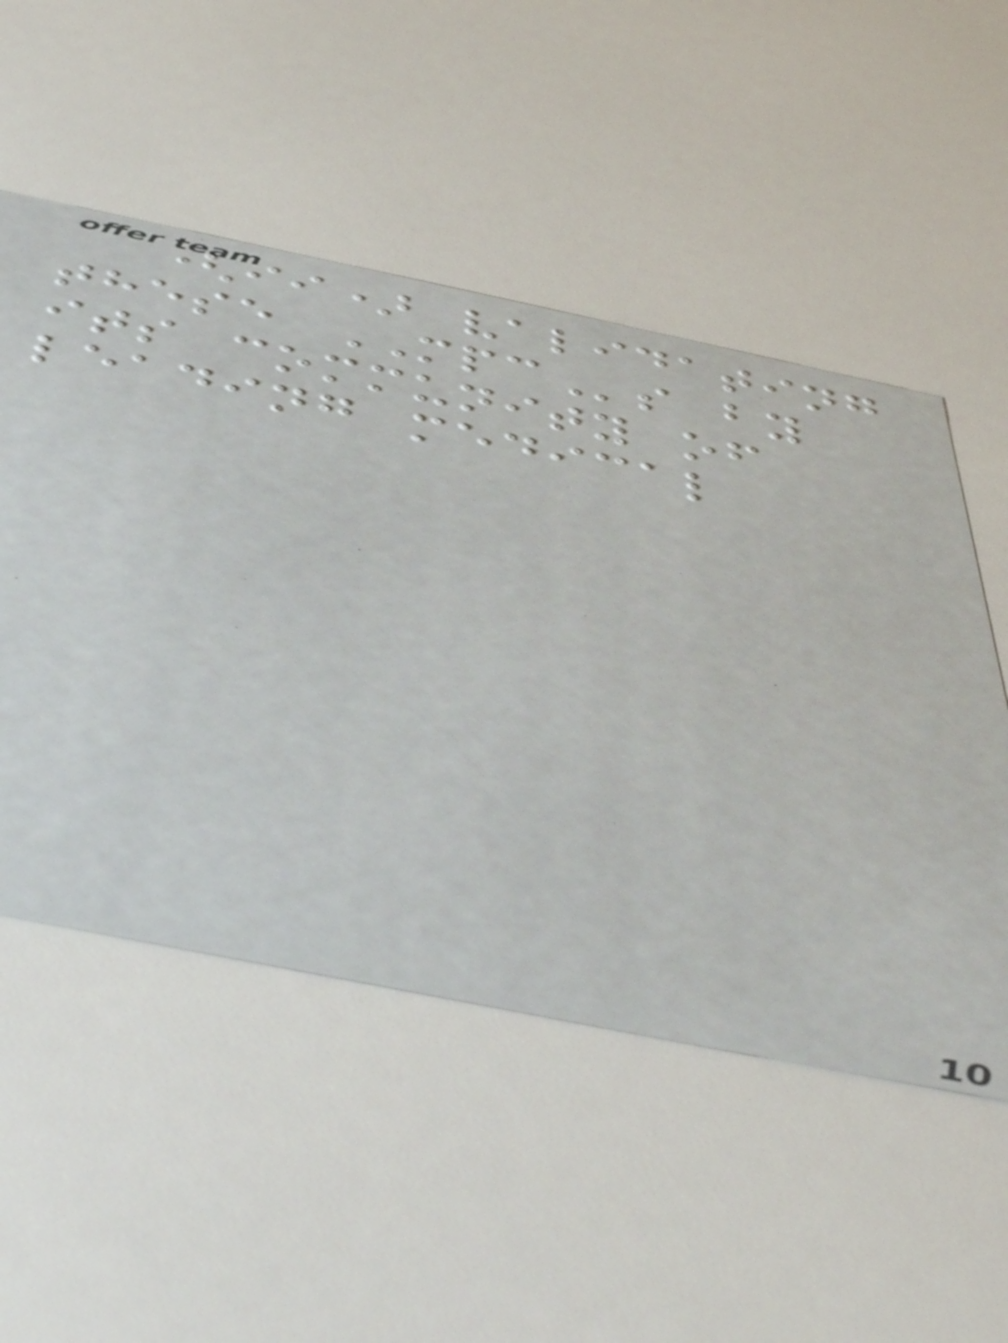(ii) validating
these MPCs by
its community of
leading medical
